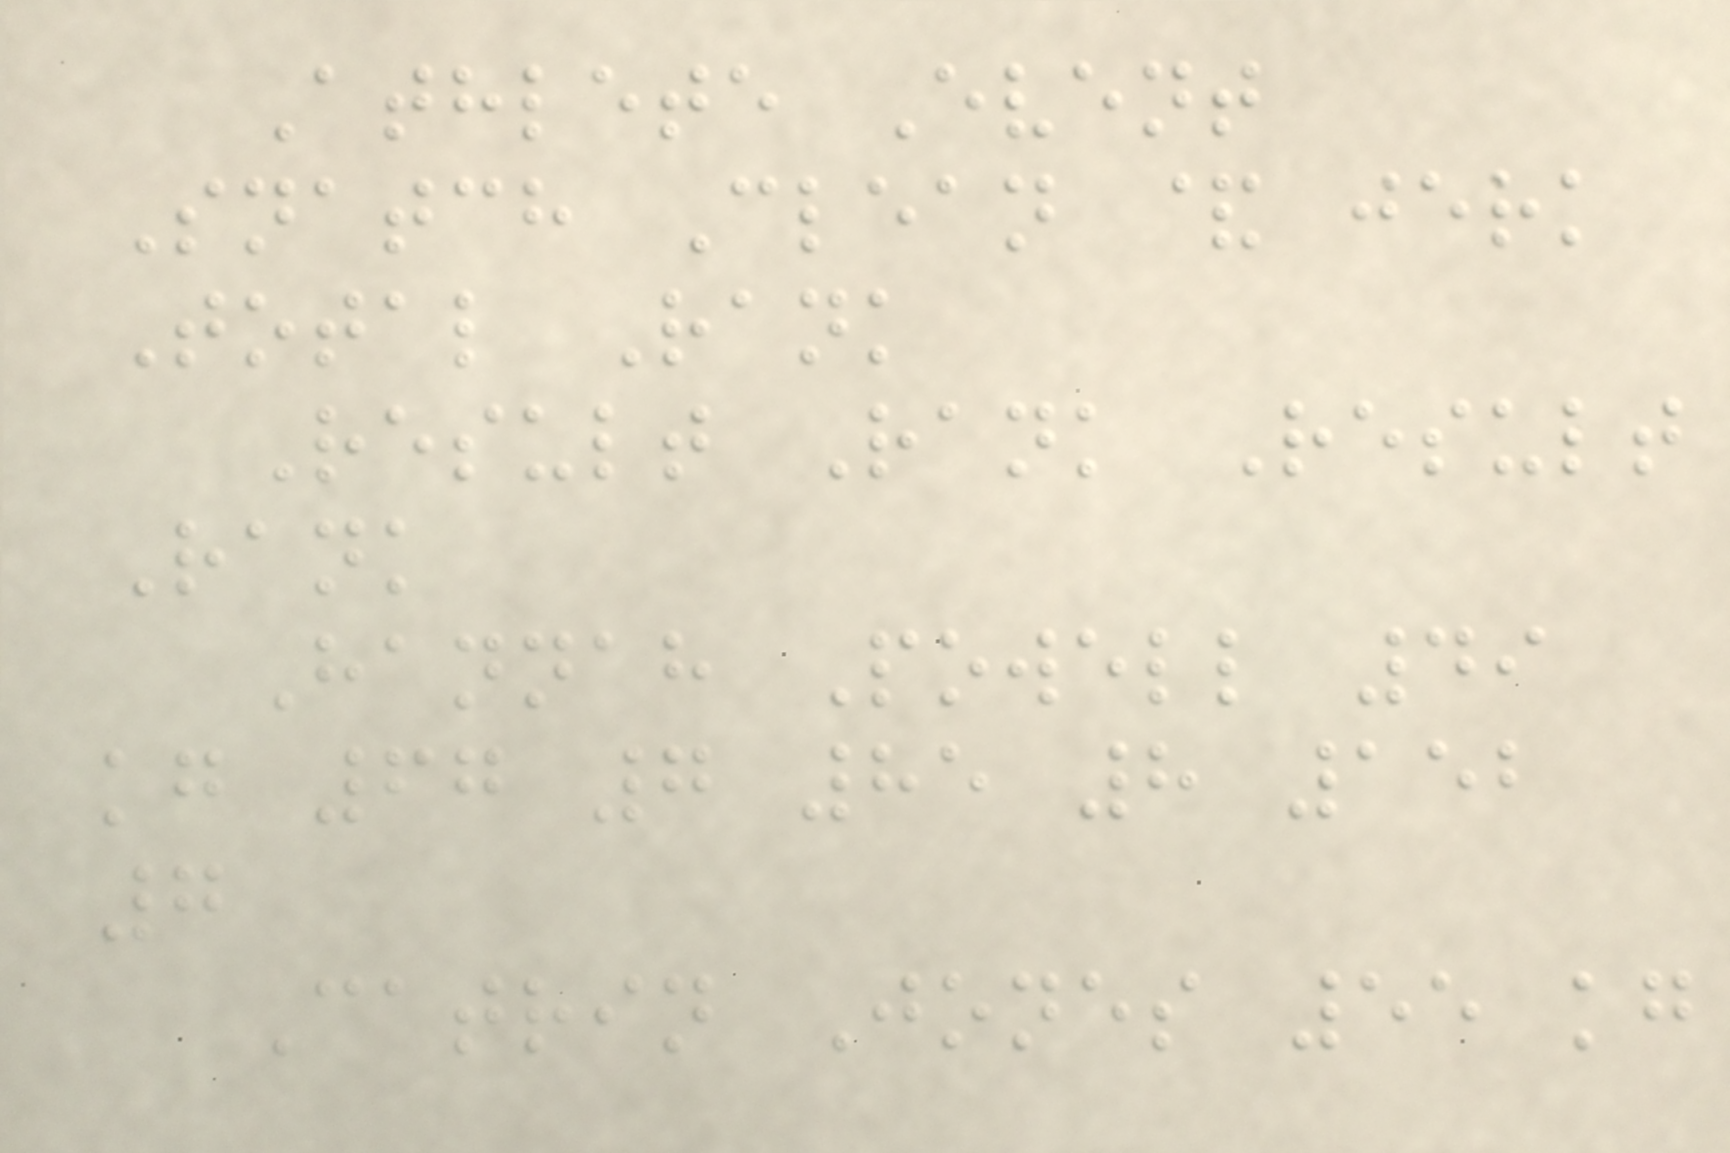Athlete Event
Snatch Clean & jerk
Total Rank
Result Rank Result
Rank
Hannah Powell 49
kg 67 7 85 8 152
7
Catrin Jones 55 kg
